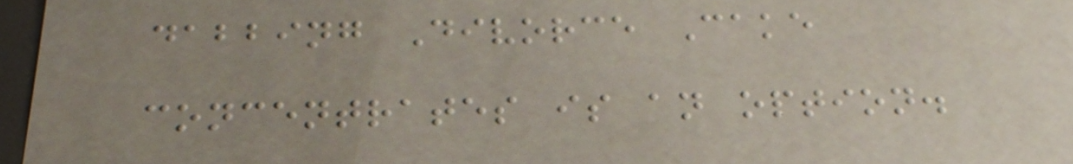dabbing Divorce Cake
concentrates is an option.
